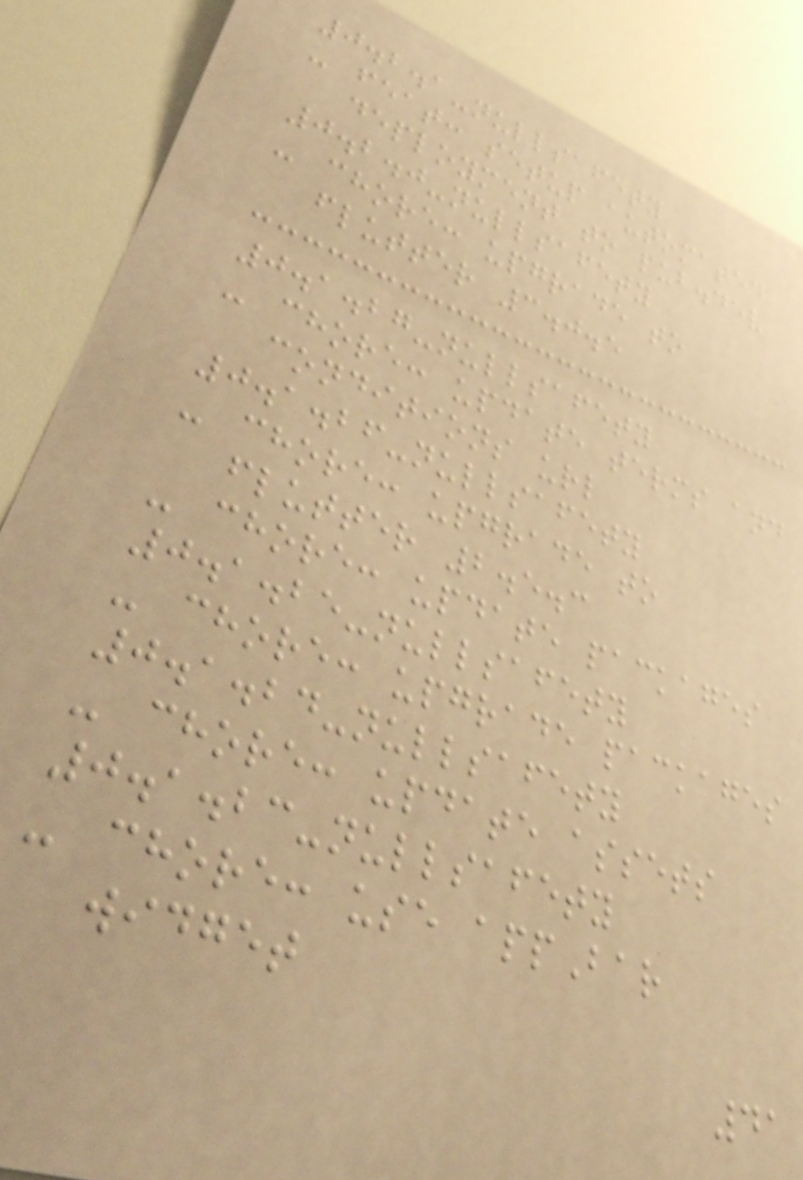0.2.1-nullsafety
- feat: setup automated
deployment to pub.dev
0.2.0-nullsafety
- chore: upgrade to
flutter 3.0.5
0.1.27-nullsafety
- chore: update terms and
conditions url
0.1.26-nullsafety
- chore: upgrade to
flutter 2.5.3
- chore: update packages
0.1.25-nullsafety
- chore: upgrade packages
0.1.24-nullsafety
- chore: update assets
0.1.23-nullsafety
- chore: use appBar
widget
41
